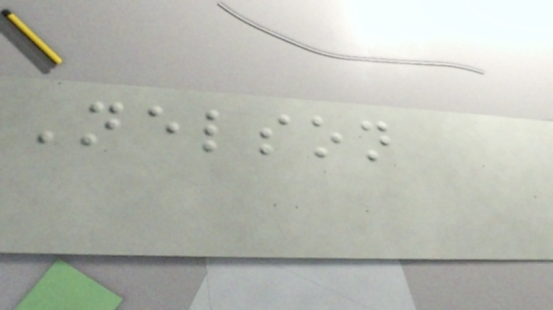Nelson
